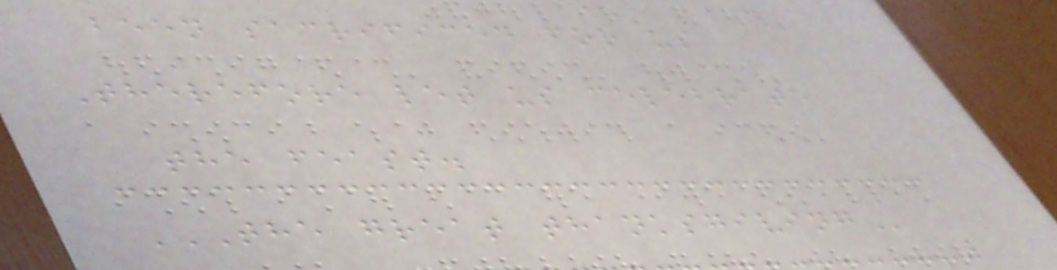been sacrificed for us
Therefore let us celebrate
the feast.
THE GREAT THANKSGIVING
